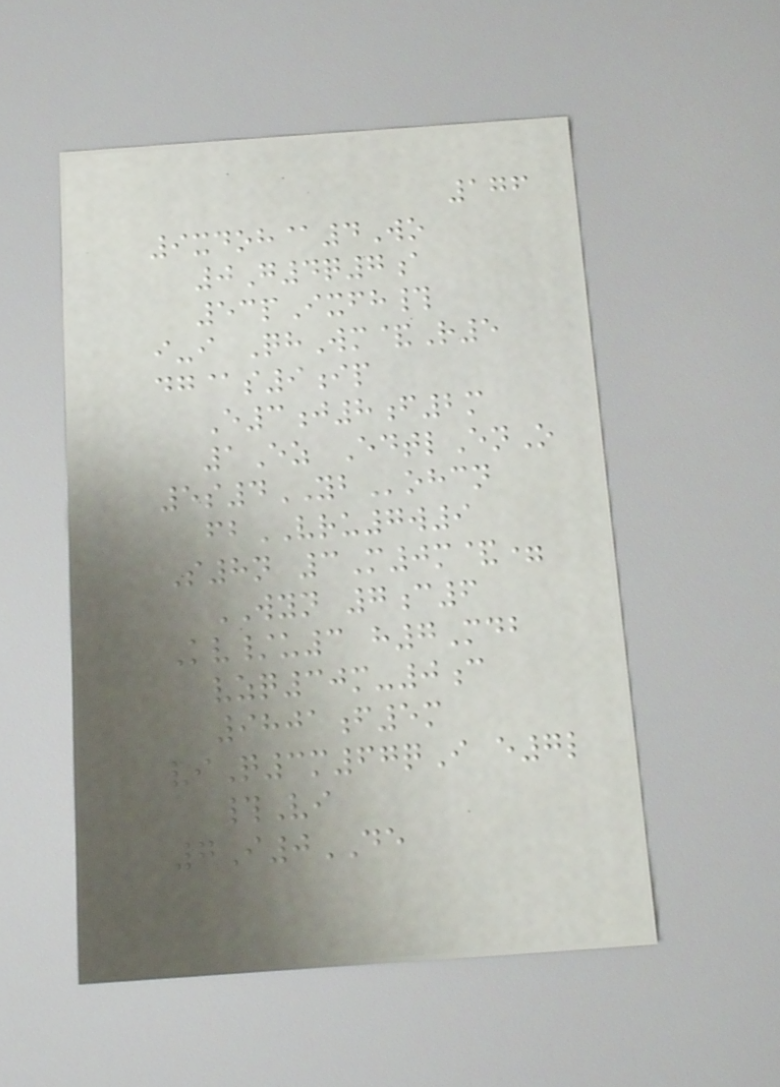176
9xdoh@4Wo
0G4q7a
53pIxfh#
i-i QhWm&R5
dg@s9ip
E3j8f2m
1Ez EdtlEnO
5s4YBohcn
fbVRU7w9
S8n 3M0m&=
WYN 7c6
Kv/u3 h7Mdb
vzq30m-0c
9801f5m
viQ3m67qI e7l
#Vi
7I0DE
